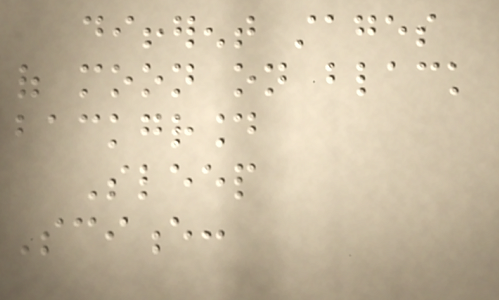different stages
of moon on black
background
Sleep
Science:
